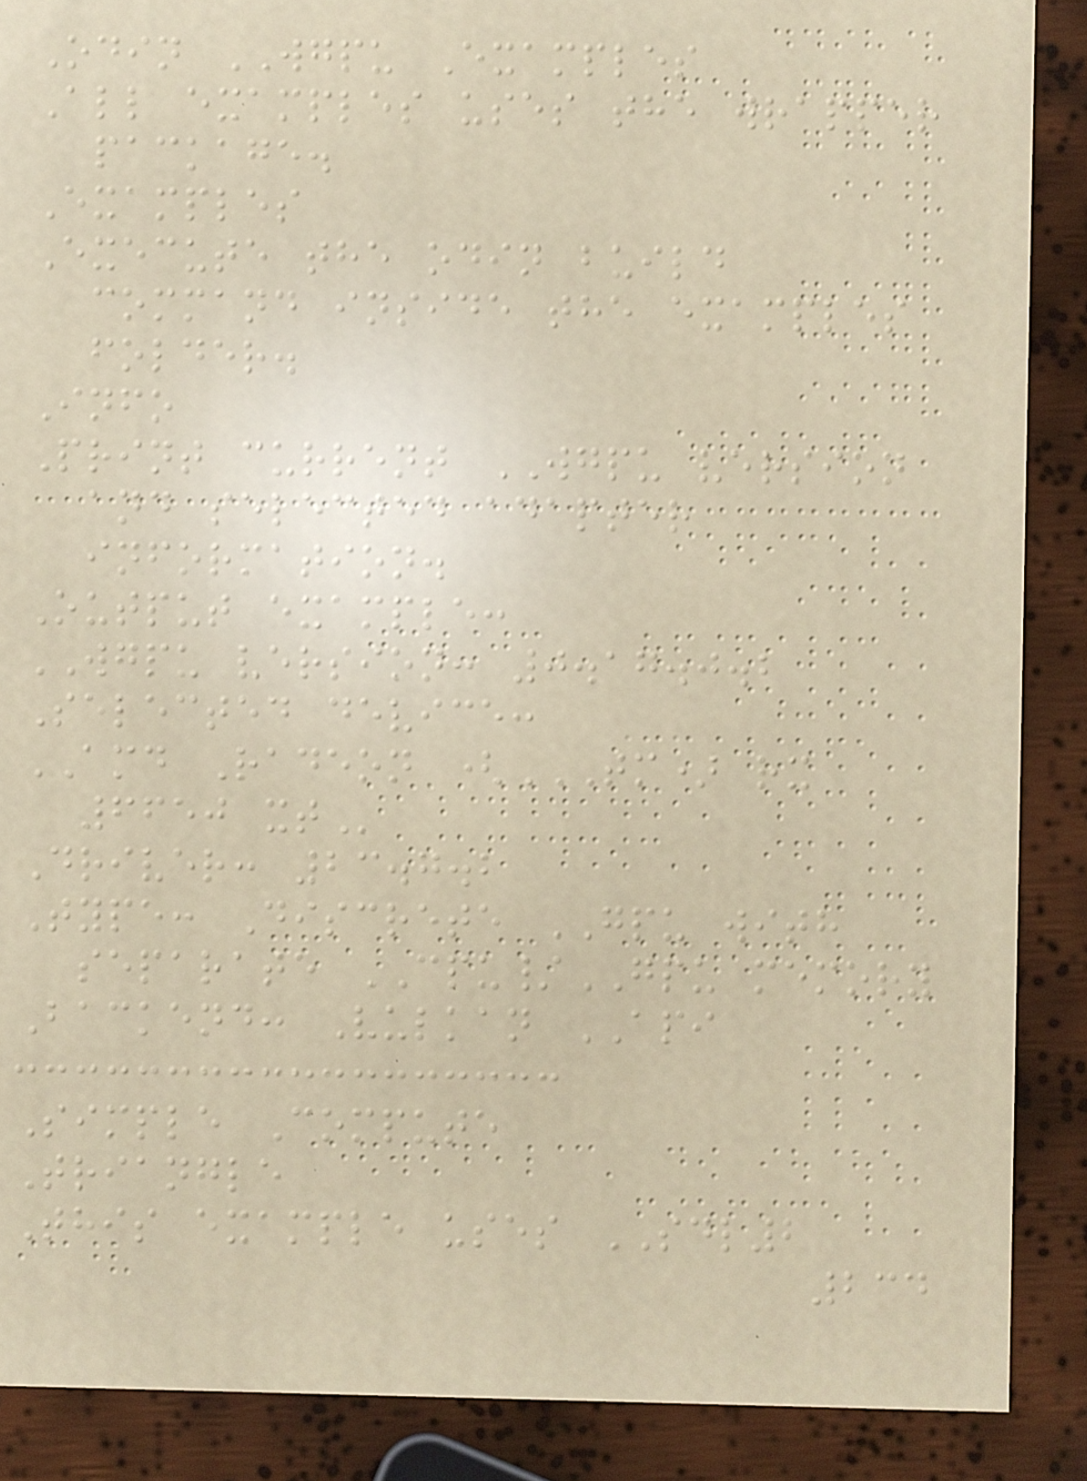Odin WGPU Examples
All examples uses the wrapper
package.
Examples
Execute the odin build
command inside the examples
folder.
Info
Print current WGPU version
and selected adapter
information.
Output example:
WGPU version: 0.17.0.2
Selected device:
AMD Radeon (TM) RX
6650 XT
Driver: 23.7.2
Type: Discrete GPU with
separate CPU/GPU memory
Backend: Vulkan API
Simple Compute
Triangle
This example uses SDL2
234
